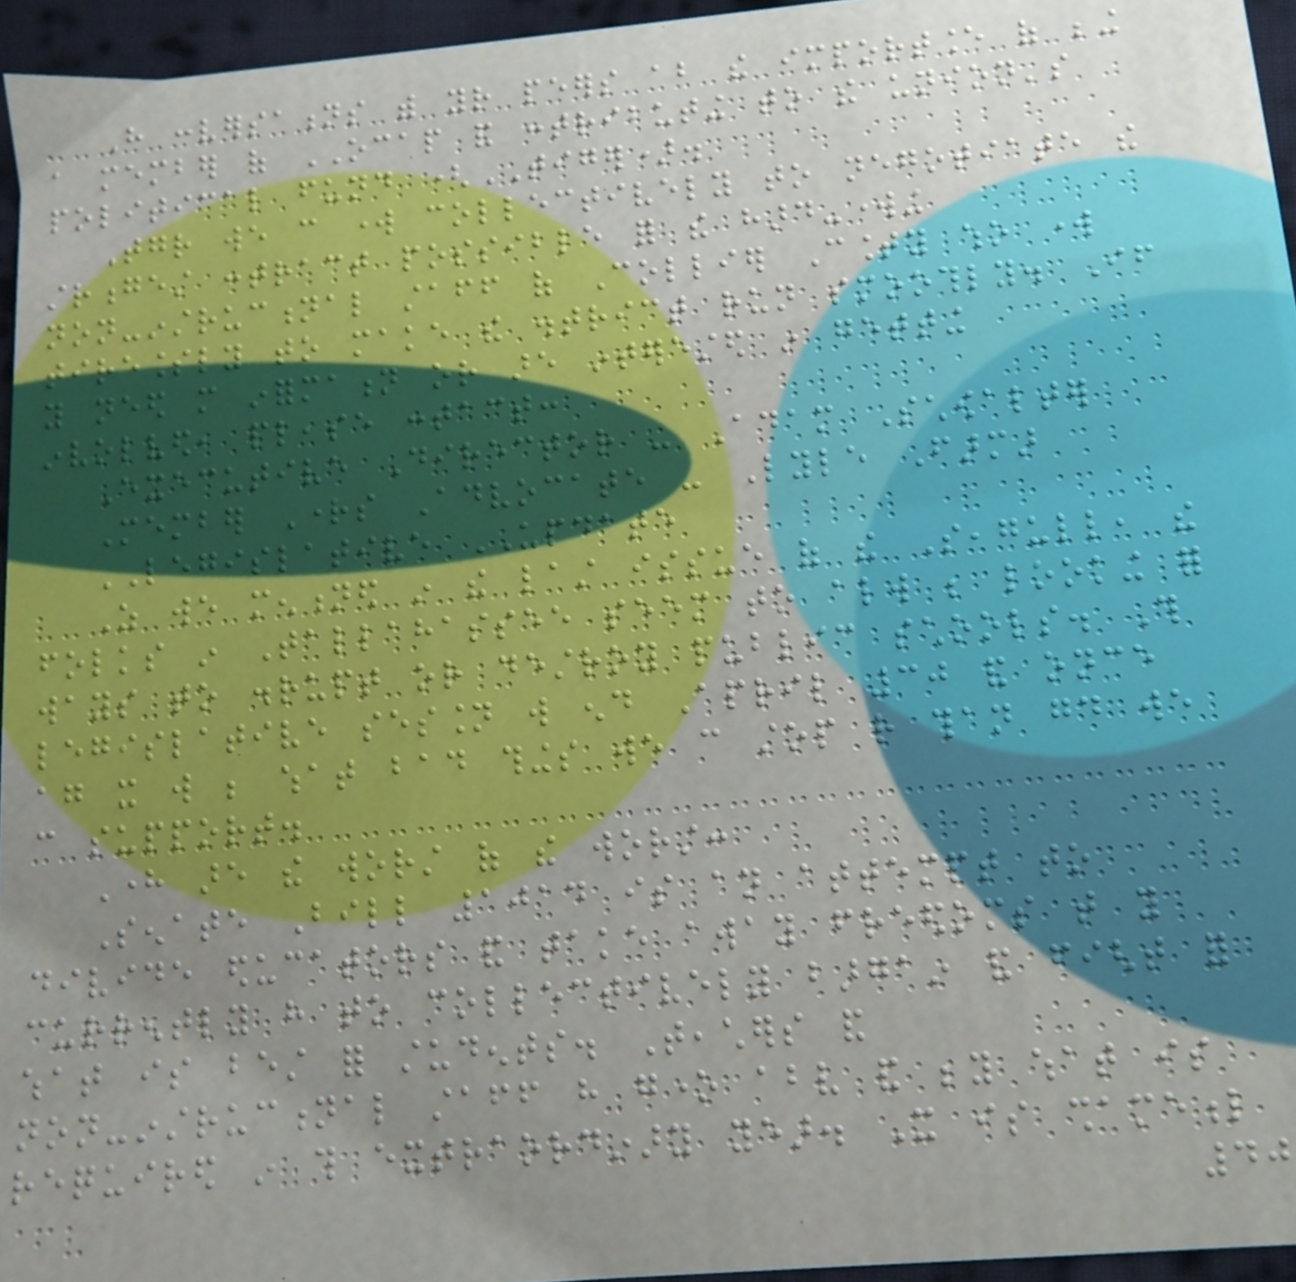Have conversations with your peers about the importance of being
a member of OCAP and contributing to the union's
political fund (TIGER).
Together we can work collectively to negotiate the
strongest contract possible for the hard-working
non-instructional staff of Collier County who work
tirelessly to make the district run smoothly. If
you need more information or are interested in getting
involved, please contact:
Executive Director - Adam Schowalter
Member Rights Advocate - Lyle Farmar
LEGISLATIVE UPDATE
As we mentioned in the last issue of the Seagull, the
folks in Tallahassee seem to always be looking for
ways to disrupt or destroy public schools. This
legislative session will end April 30 and once
again it will be what bad things we can stop rather than good we
can support.
Here are the worst of the worst:
Senate Bill 1014 is an attempt to
divide educators and take away freedoms that you
currently have to collectively bargain and fight for
what is best for students. Teachers and
non-instructional staff have gone above and beyond what is
required in this extraordinary year. It is shameful
40
